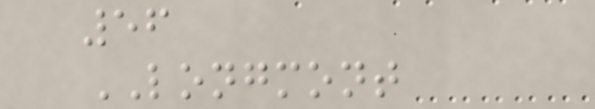56
LONGMONT
